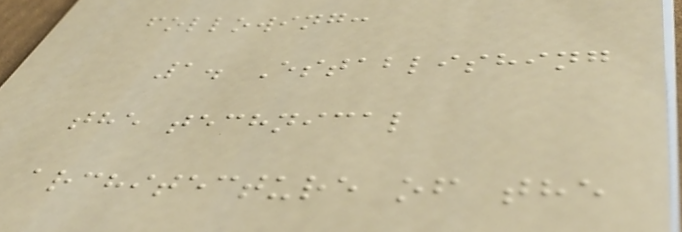following:
1. Establishing
the technical
architecture of the
